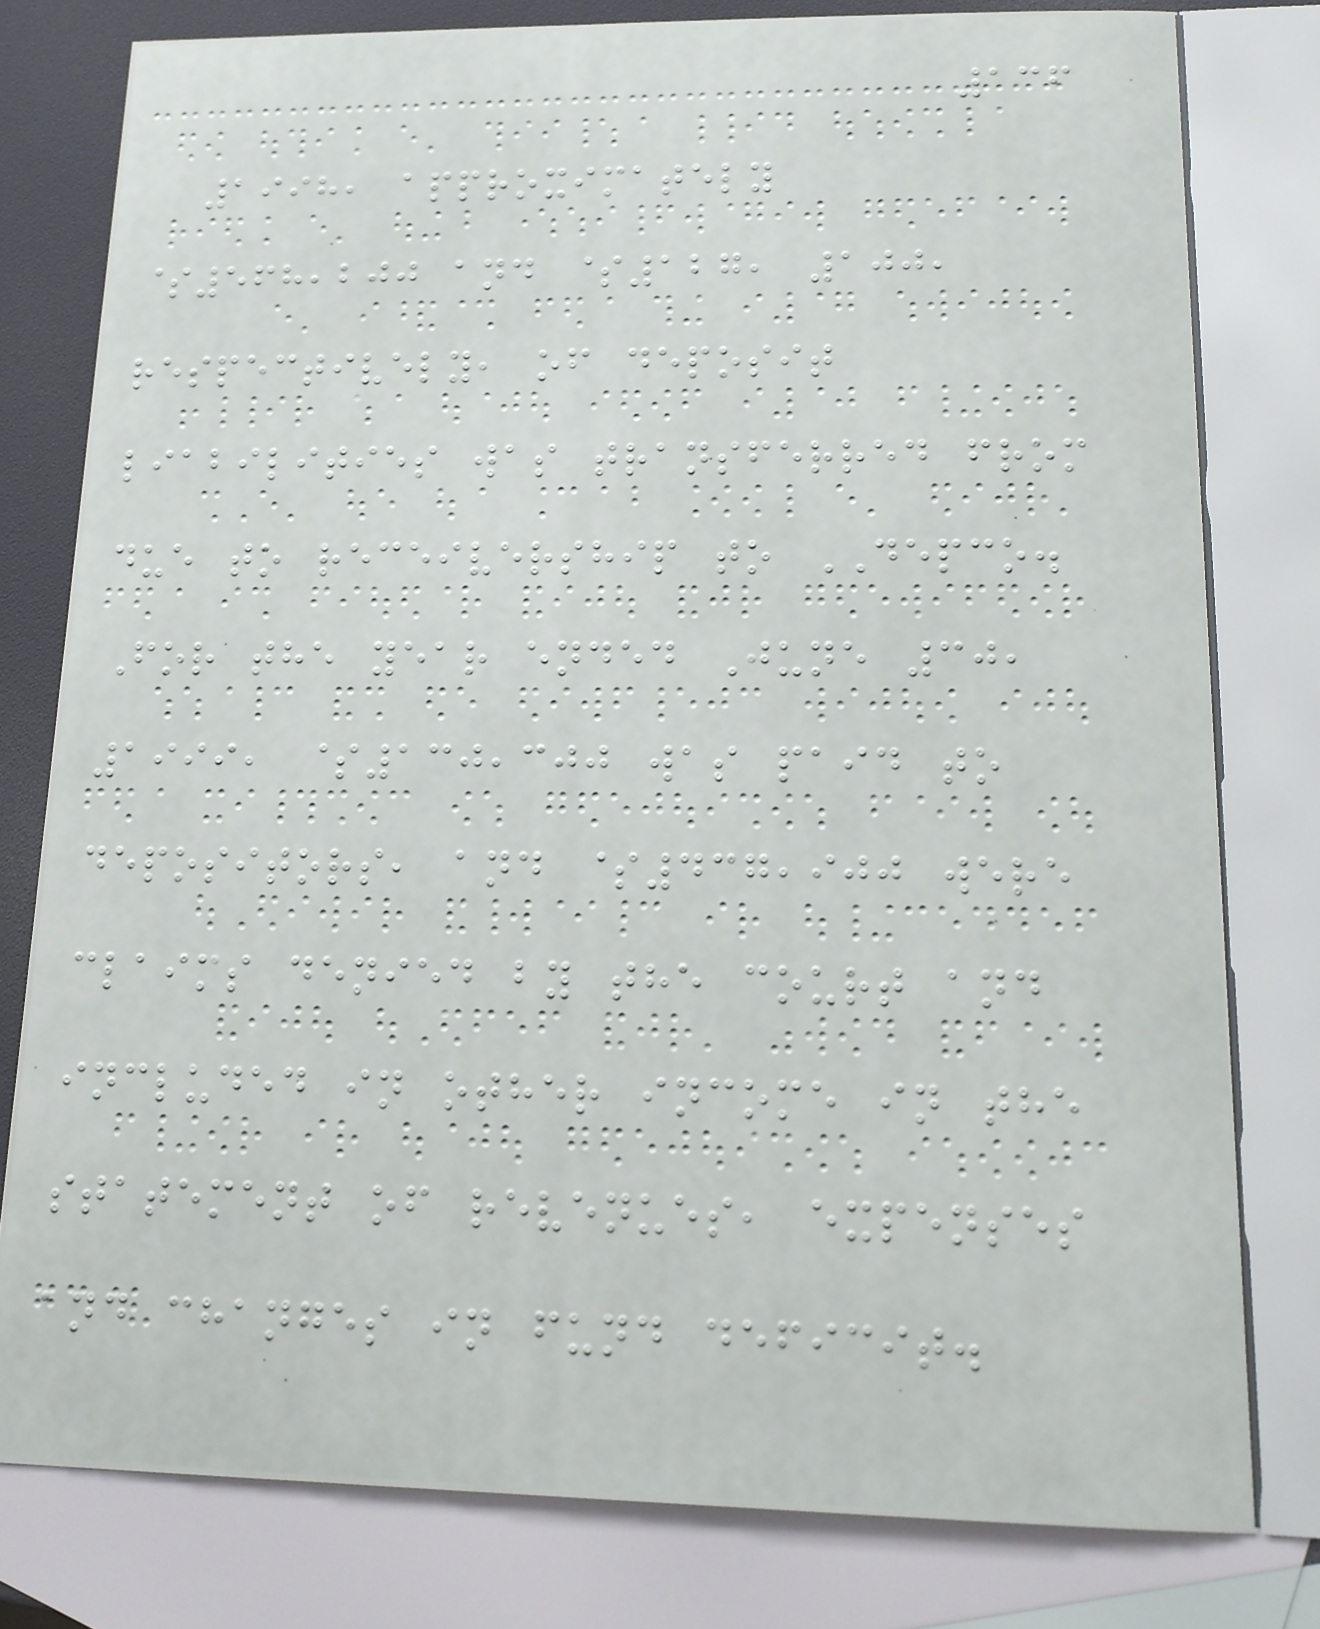136
1998, approximately
$568,200 and $127, 100,
respectively, of deposit
liabilities was transferred from
due to receivership to DEPCO.
For the year ended June 30,
1999, $130,300 was paid to
depositors, and $437,900 were
claims denied by the court and
included in other income in the
statement of revenues, expenses
and changes in fund deficit.
